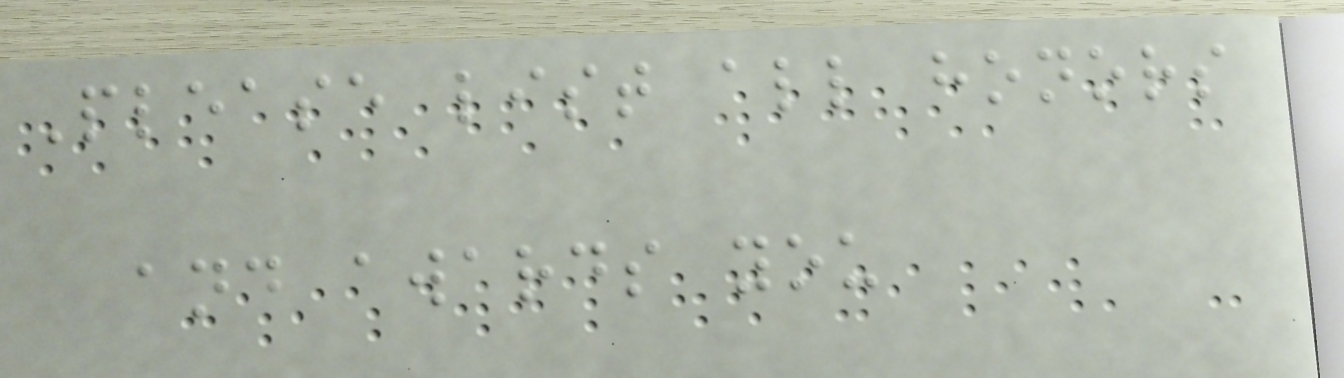Please list all honors
and awards you
